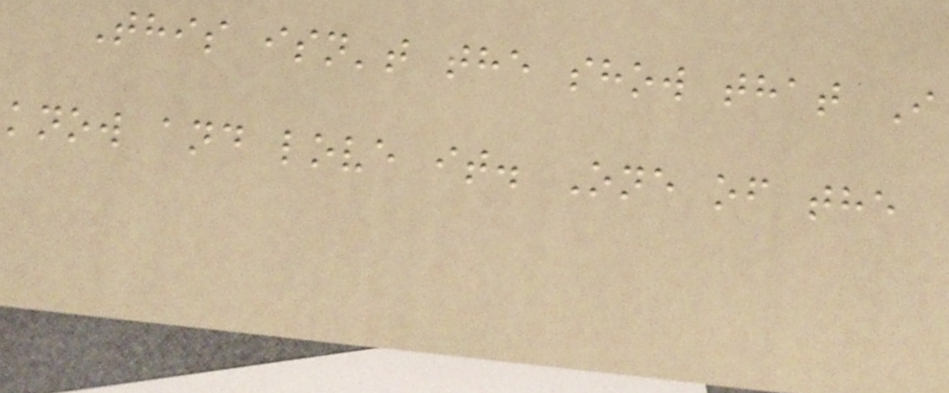This isn't the show that I
know and love it. One of the
